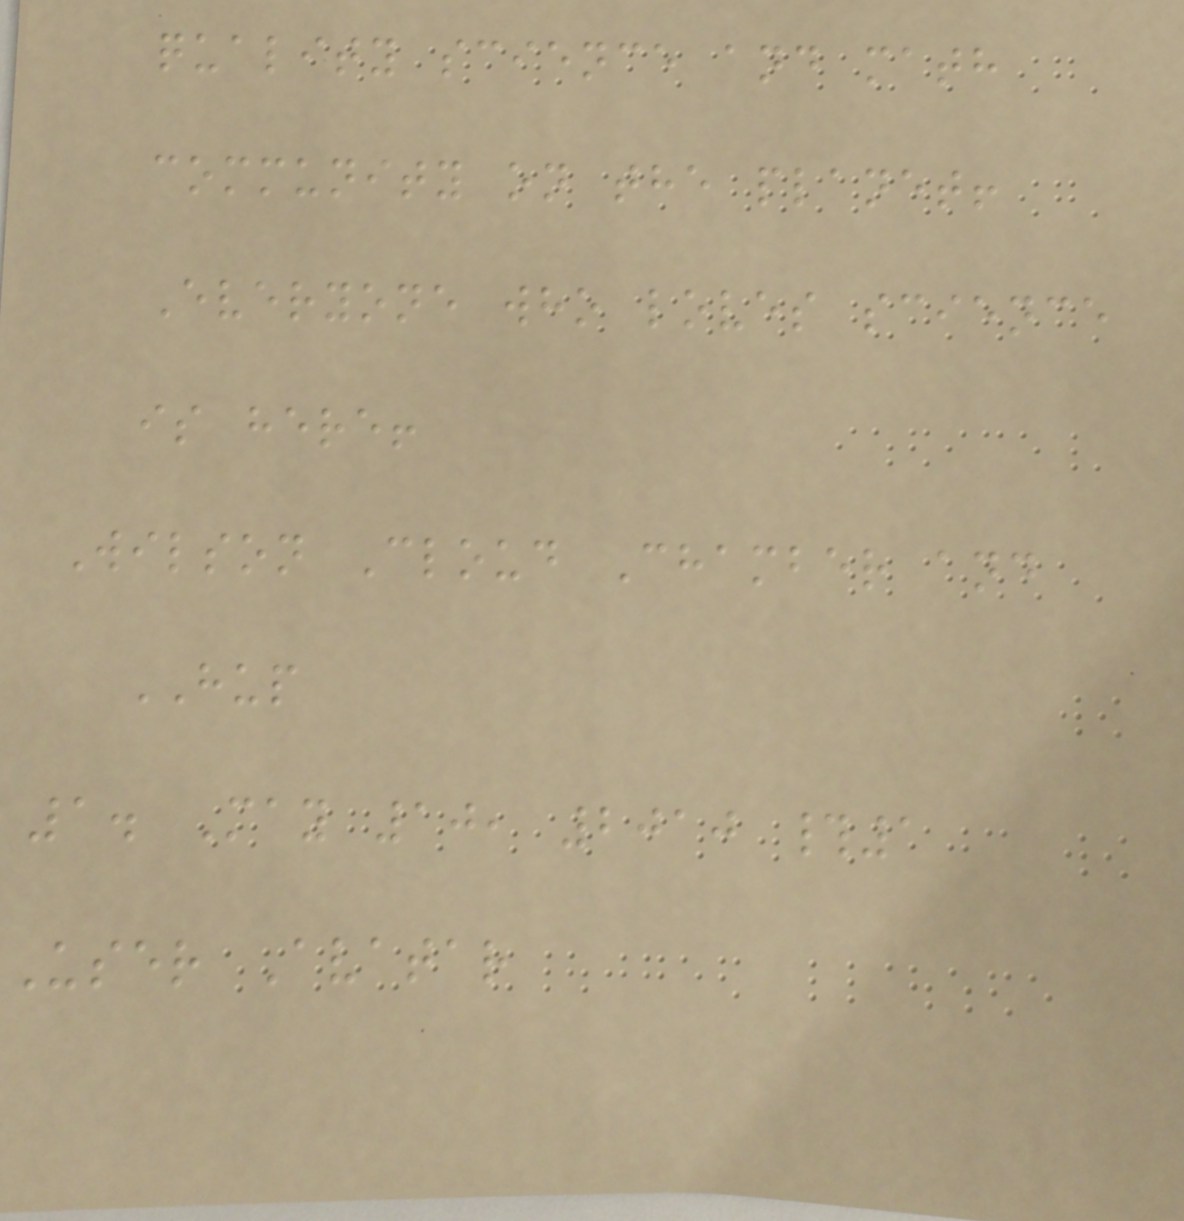quality science and math
community on the planet!
Everyone who loves science
is here!
Wilson Cloud Chamber and
HUP
1. May 10, 2010 #1
User Avatar
